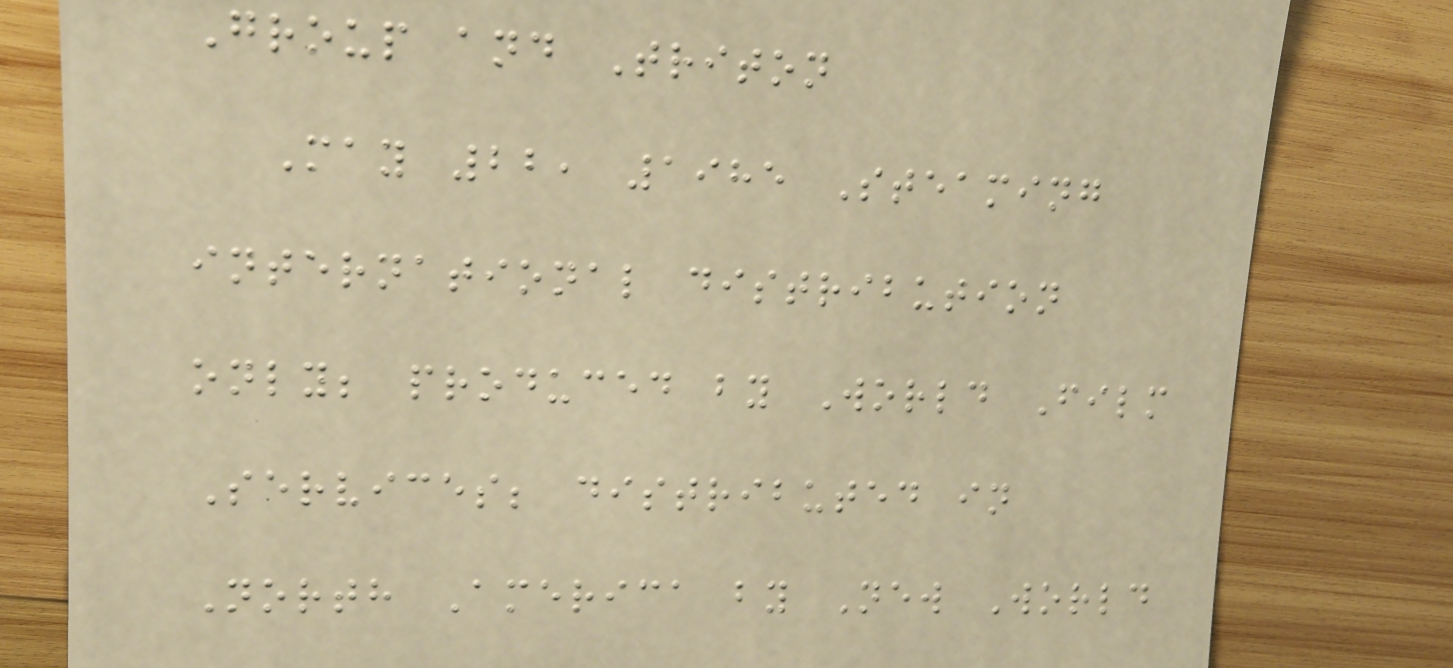Group and Triton
May 22, 1985 Steaming
international distribution
only; produced by World Film
Services; distributed in
North America by New World
